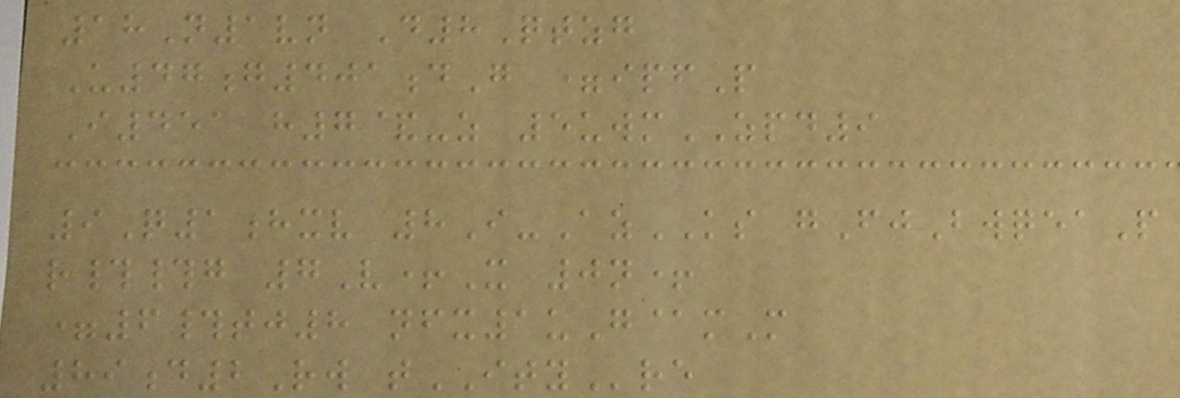18N1vn D8Qtzg
U47g401dG =ipfP
I451 h7&-z 5uwmZPD9
9Q1hxv 8I-AzKS gFjBwqeaP
r##g 7V+X 0n+
=6#tj8 nfx1uG@mM
89d2Rw tITYre
